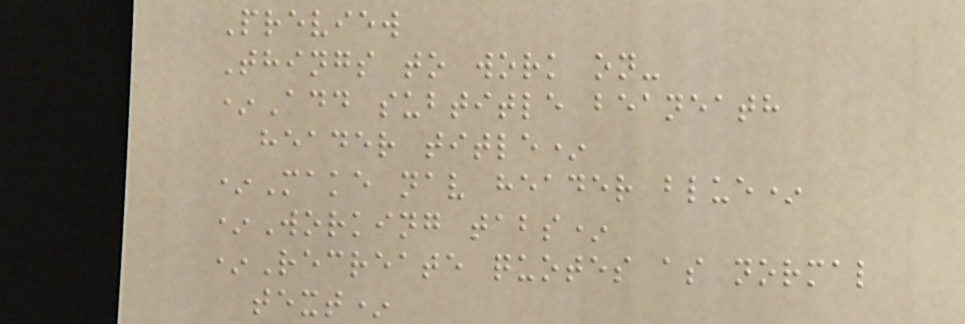Preview
Things to work on-
*Add subtitle beaneath
header title*
*Make nav header blue*
*Working tabs*
*Recreate quotes as normal
text*
